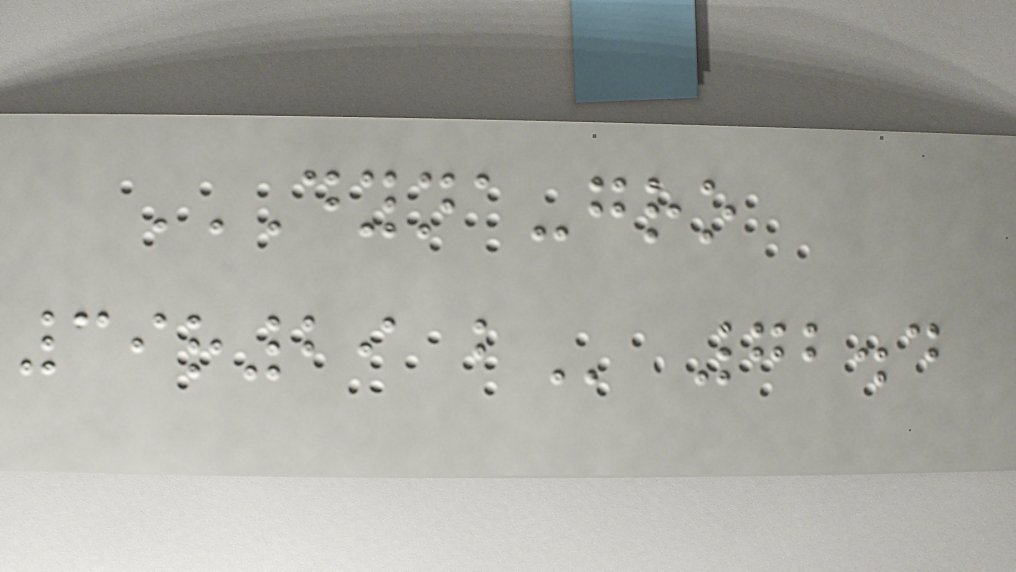DYNA-GRO
39R29 B 72.4
